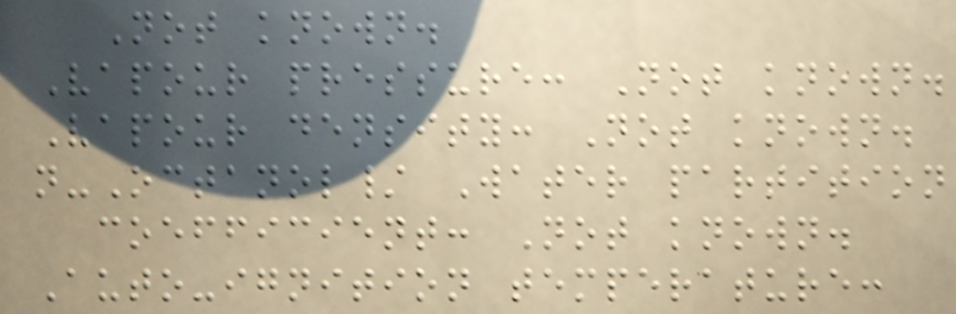Not known.
Vapour pressure: Not known.
Vapour density: Not known.
n-Octanol/ Water partition
coefficient: Not known.
Auto-ignition temperature:
